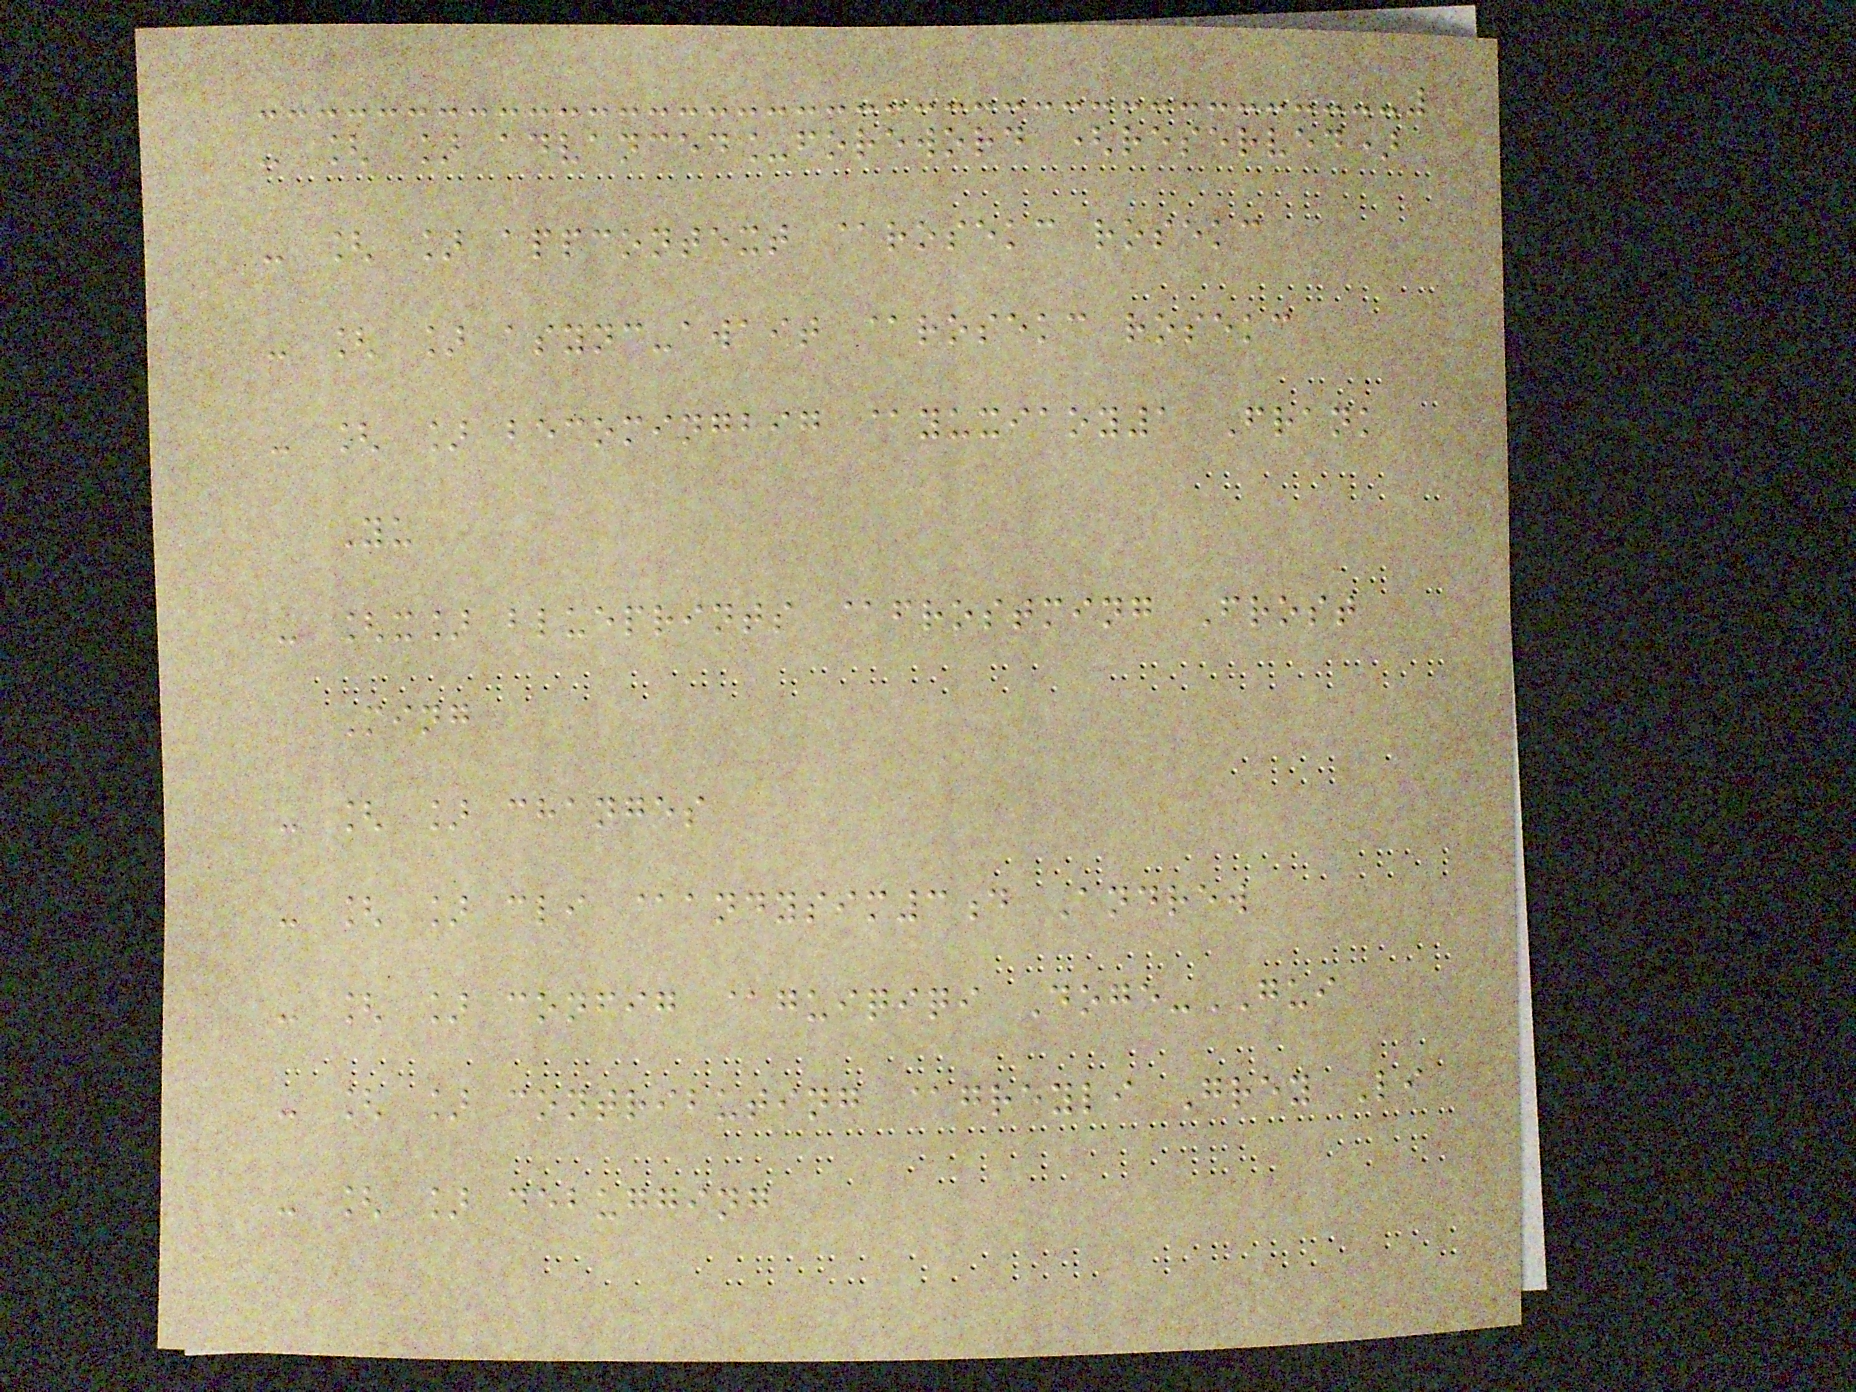- [ ] advanced_foreword (reserved)
- [ ] appcontext @rosekc rosekc
- [ ] async-await @rosekc rosekc
- [ ] becomingbig @yuxiaoy1 Frank
Yu
- [x] blueprints @frostming Frost
Ming
- [ ] changes
- [ ] cli @andysim3d Andrew
- [ ] config @guiqiqi Doge-GUI
- [ ] contributing @greyli Grey Li
- [ ] debugging
